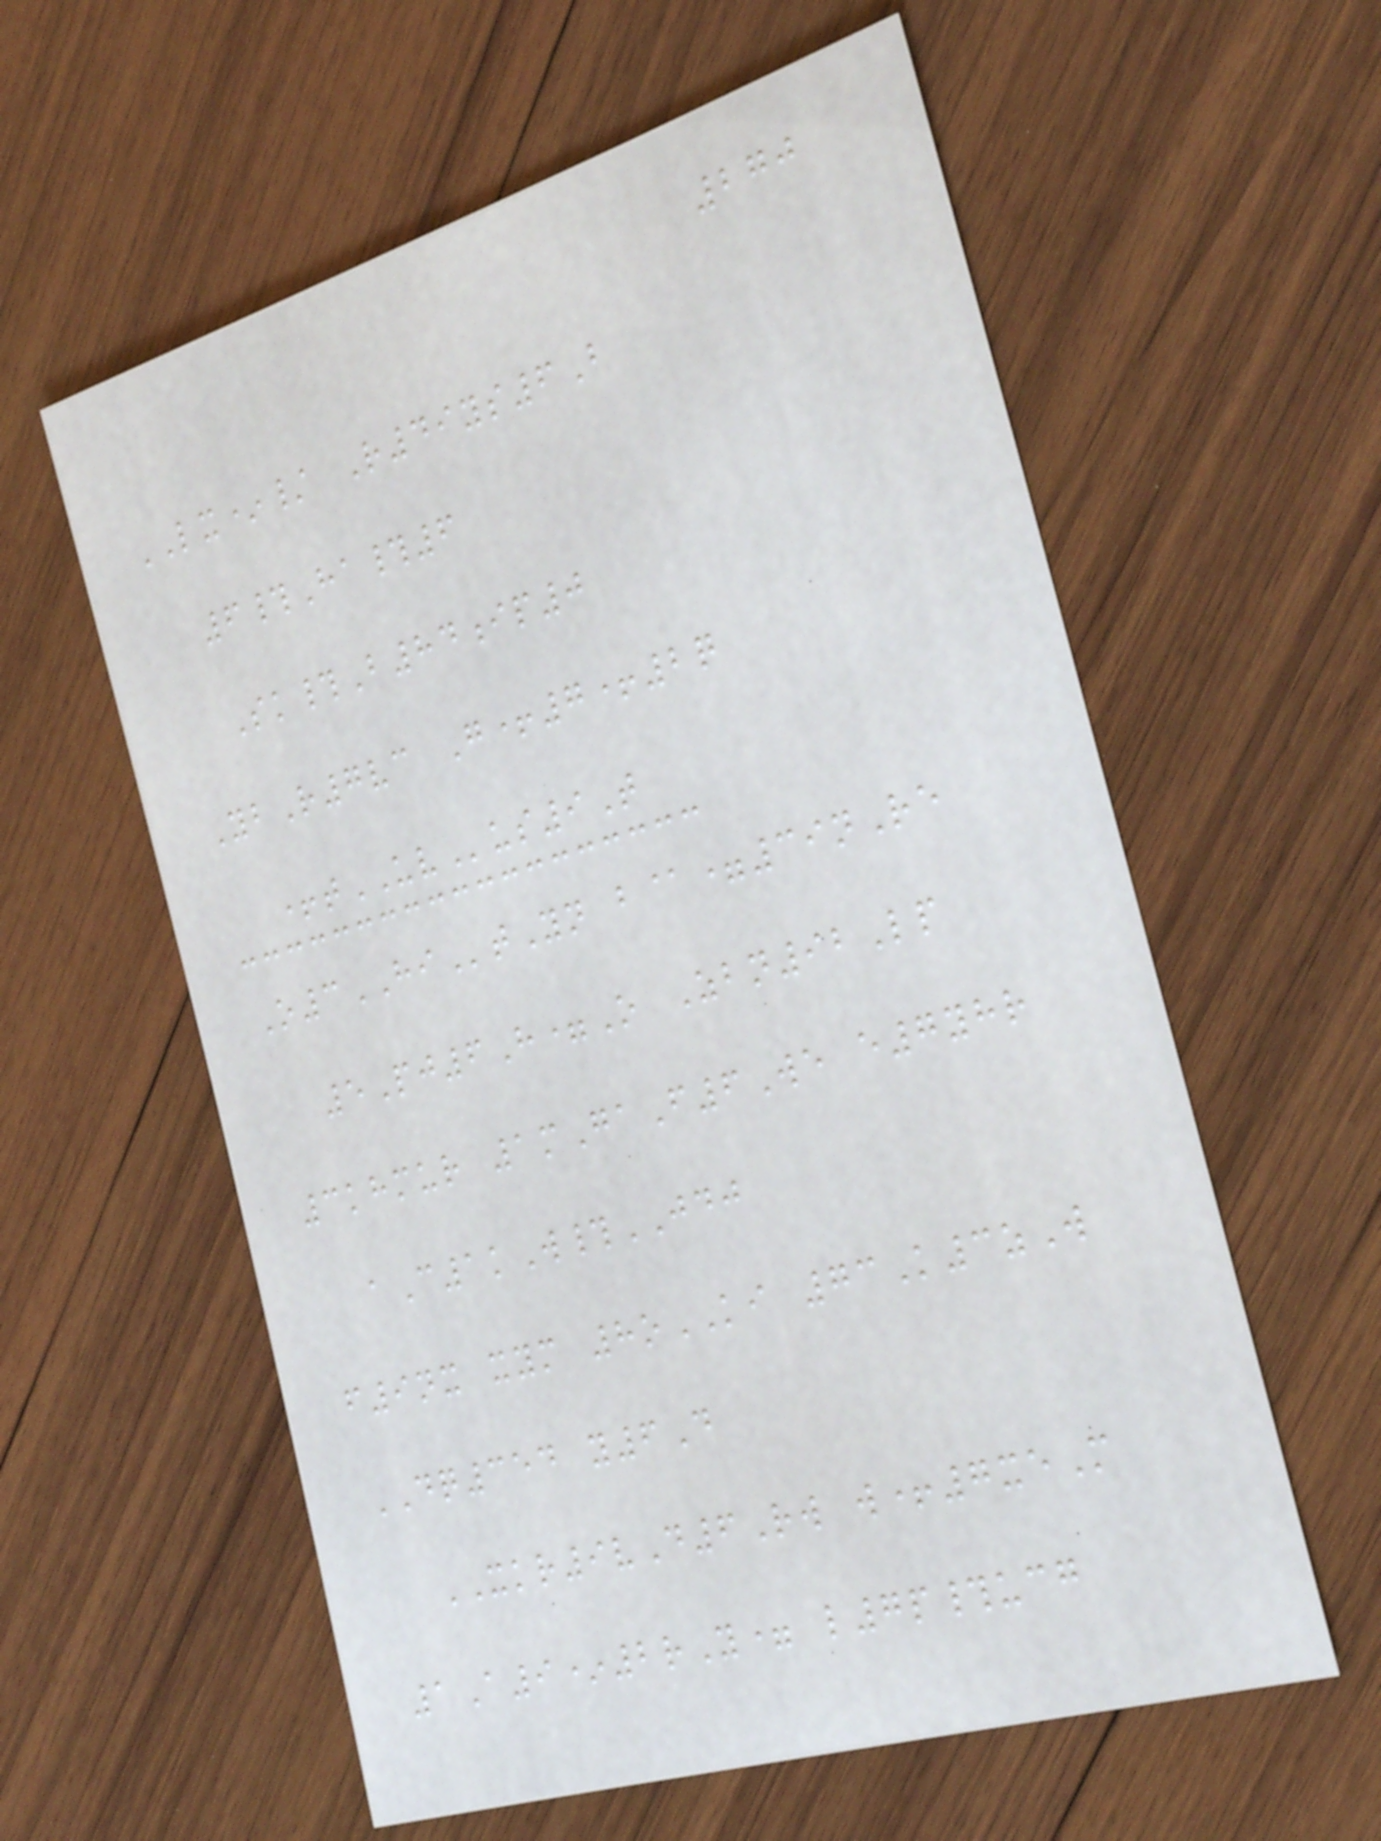270
LX*/ R49ys6B
6#Ha#6
Sk#B84ip0
YbR7vc G+7+2q
+tUVus9T
O3HItYn b@=39nRe
5Pj6H=O Zbn92Lp
3khmur 1mGaF6We e7yhr
aC1kW#JDJ
f9nx xym 8oKI 73K3zW
DQ354 y6D
XKR9vD6Rw w+7xeM
1A9*2rY= l7p#ucg
